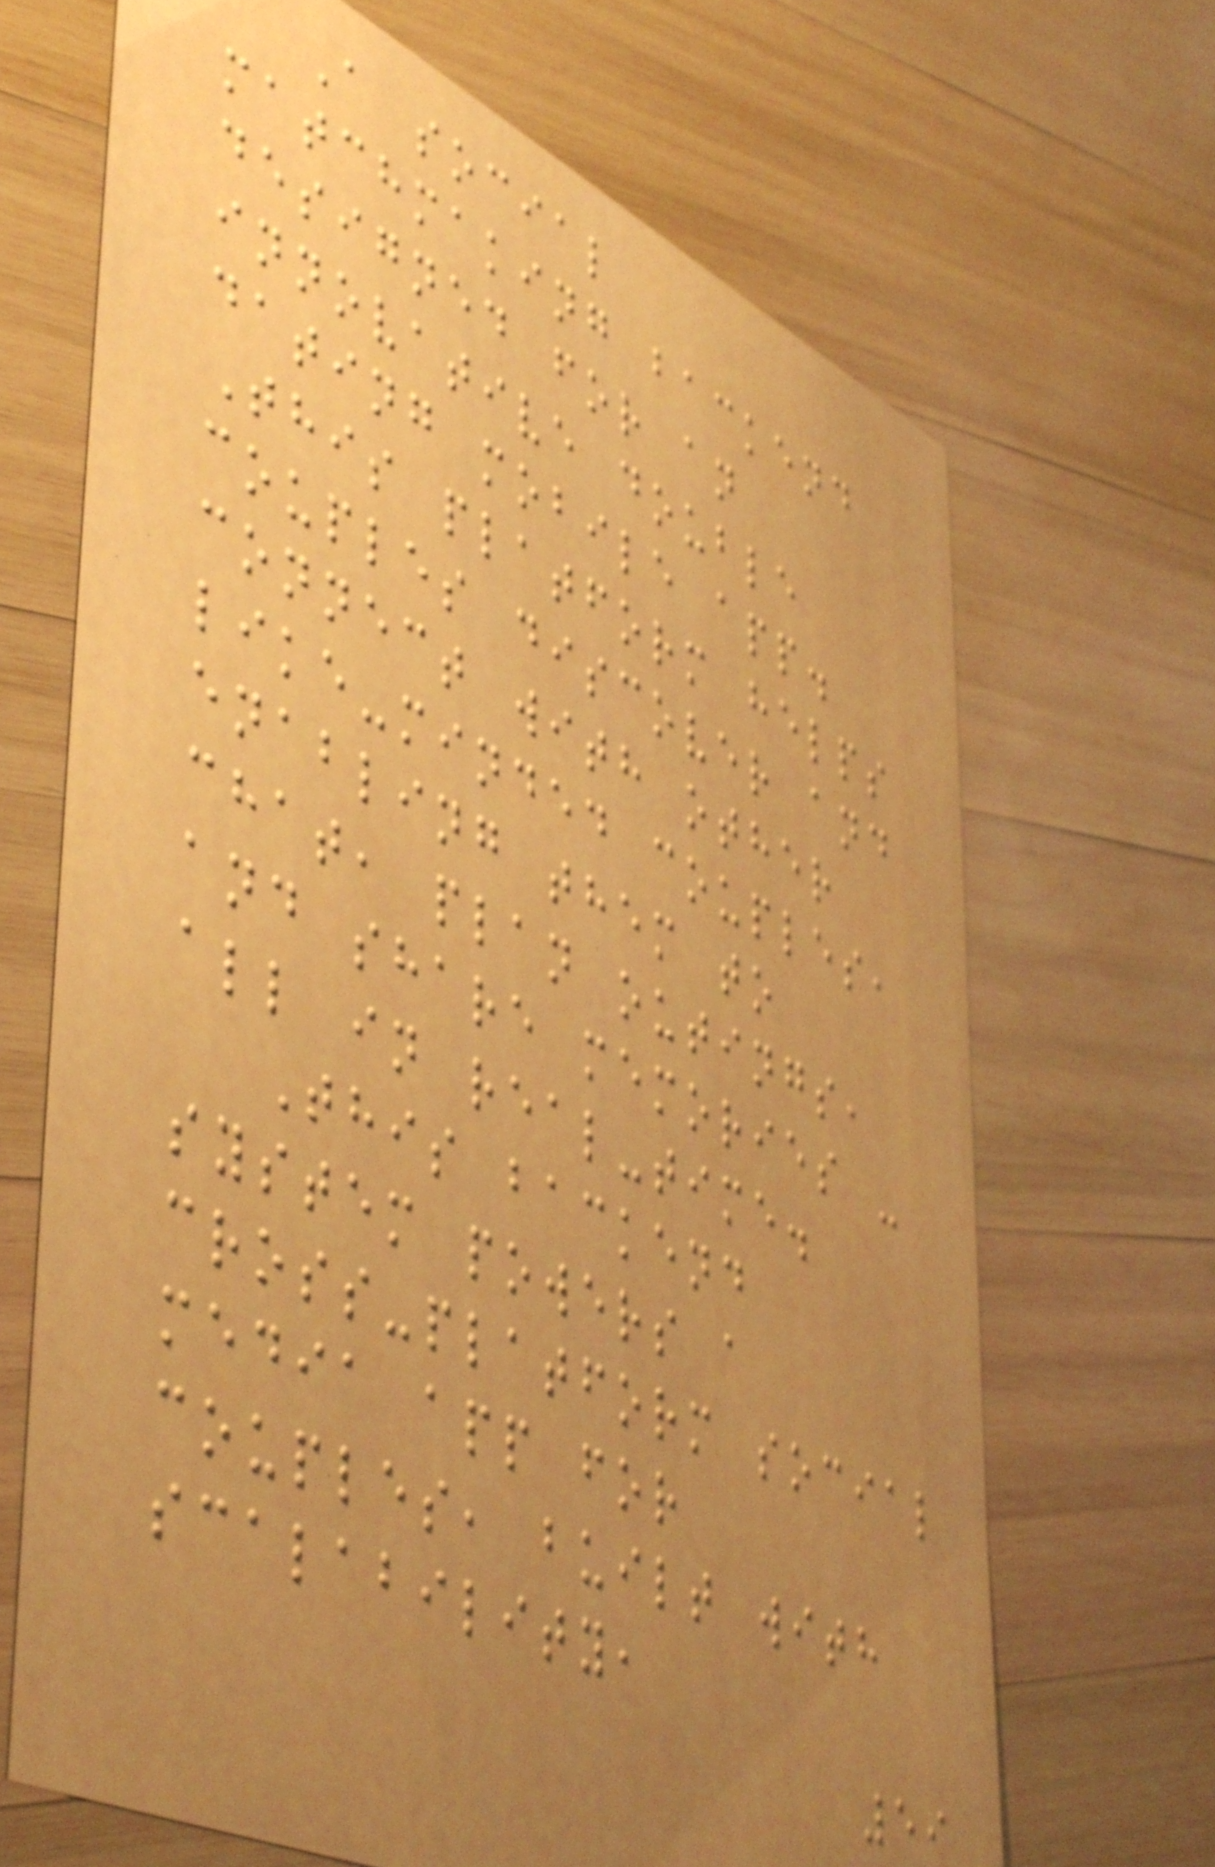A social
matchmaking backend
designed for an
innovative double
dating mobile app.
This platform helps
couples discover and
connect with other
like-minded couples,
enabling them to
chat, plan outings,
and share memories -
all in real-time.
This backend
system powers a
cross-platform social
media app for
couples, built with
scalability,
59
